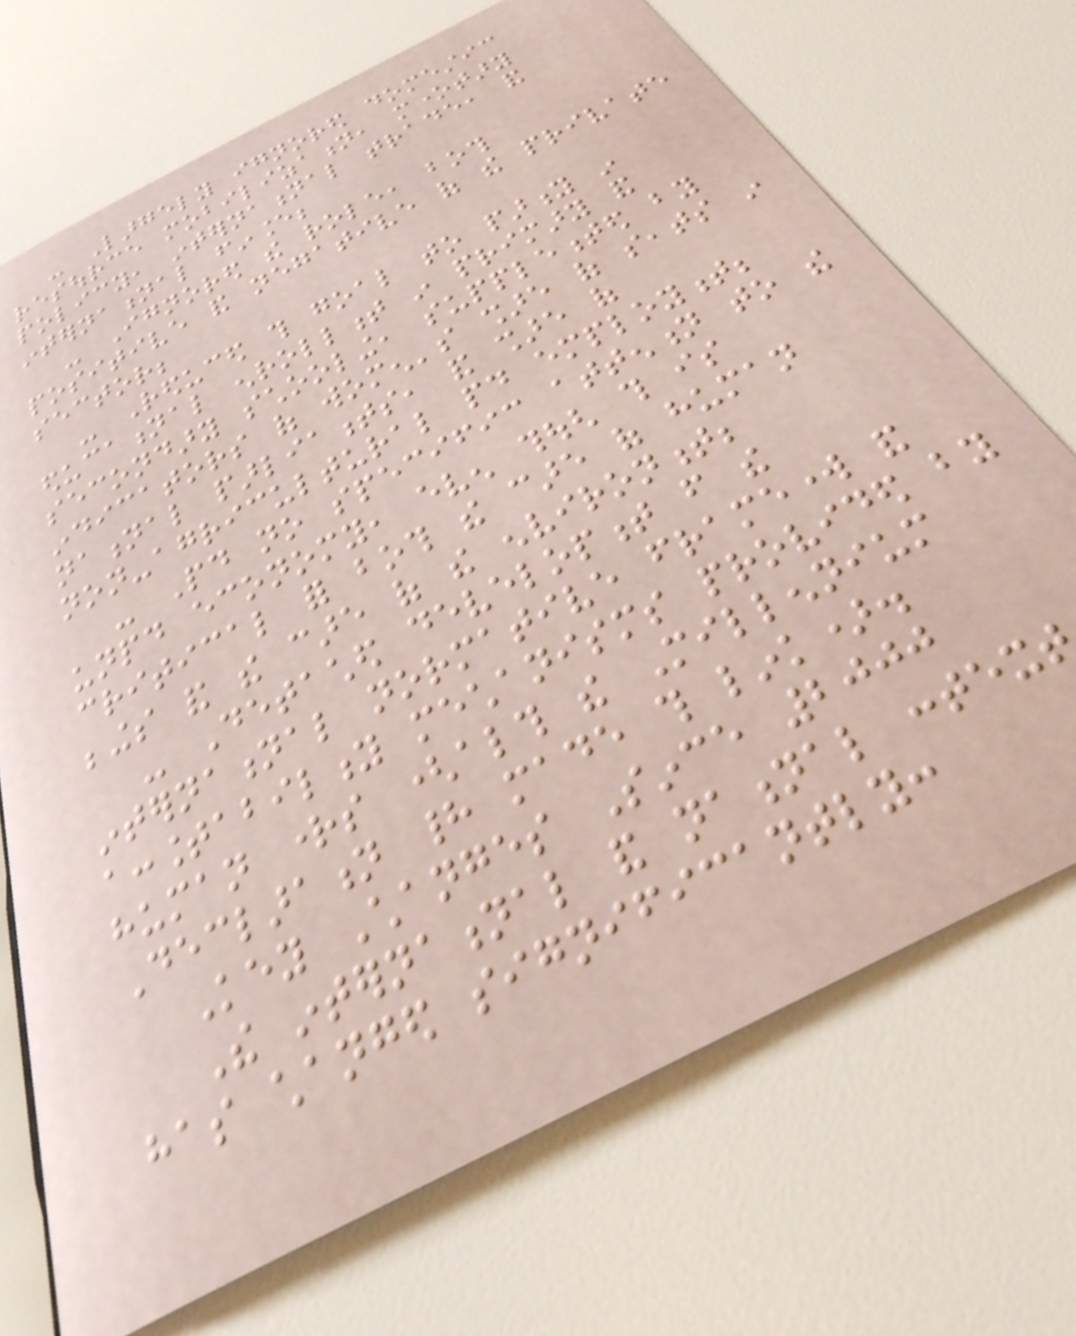- Largely ignored domestic
resource mobilization, monetary
policy, international trade, and
international finance;
- Ignored the role, both
positive and negative of the private
sector;
- Reduced this goal to parity in
educational enrollment in primary and
secondary schooling, supplemented by
indicators of women's share of seats in
national parliaments, and share of
non-agricultural paid employment;
- Paid no specific attention to the
unpaid economy, even though this is
critical for both the care of human
beings and the care of the environment;
- Detached development from the
international normative framework and
accountability mechanisms provided by
human rights (although the Millennium
Declaration had made this link).
Key Changes Since 2000
The international and national context
has changed significantly:
